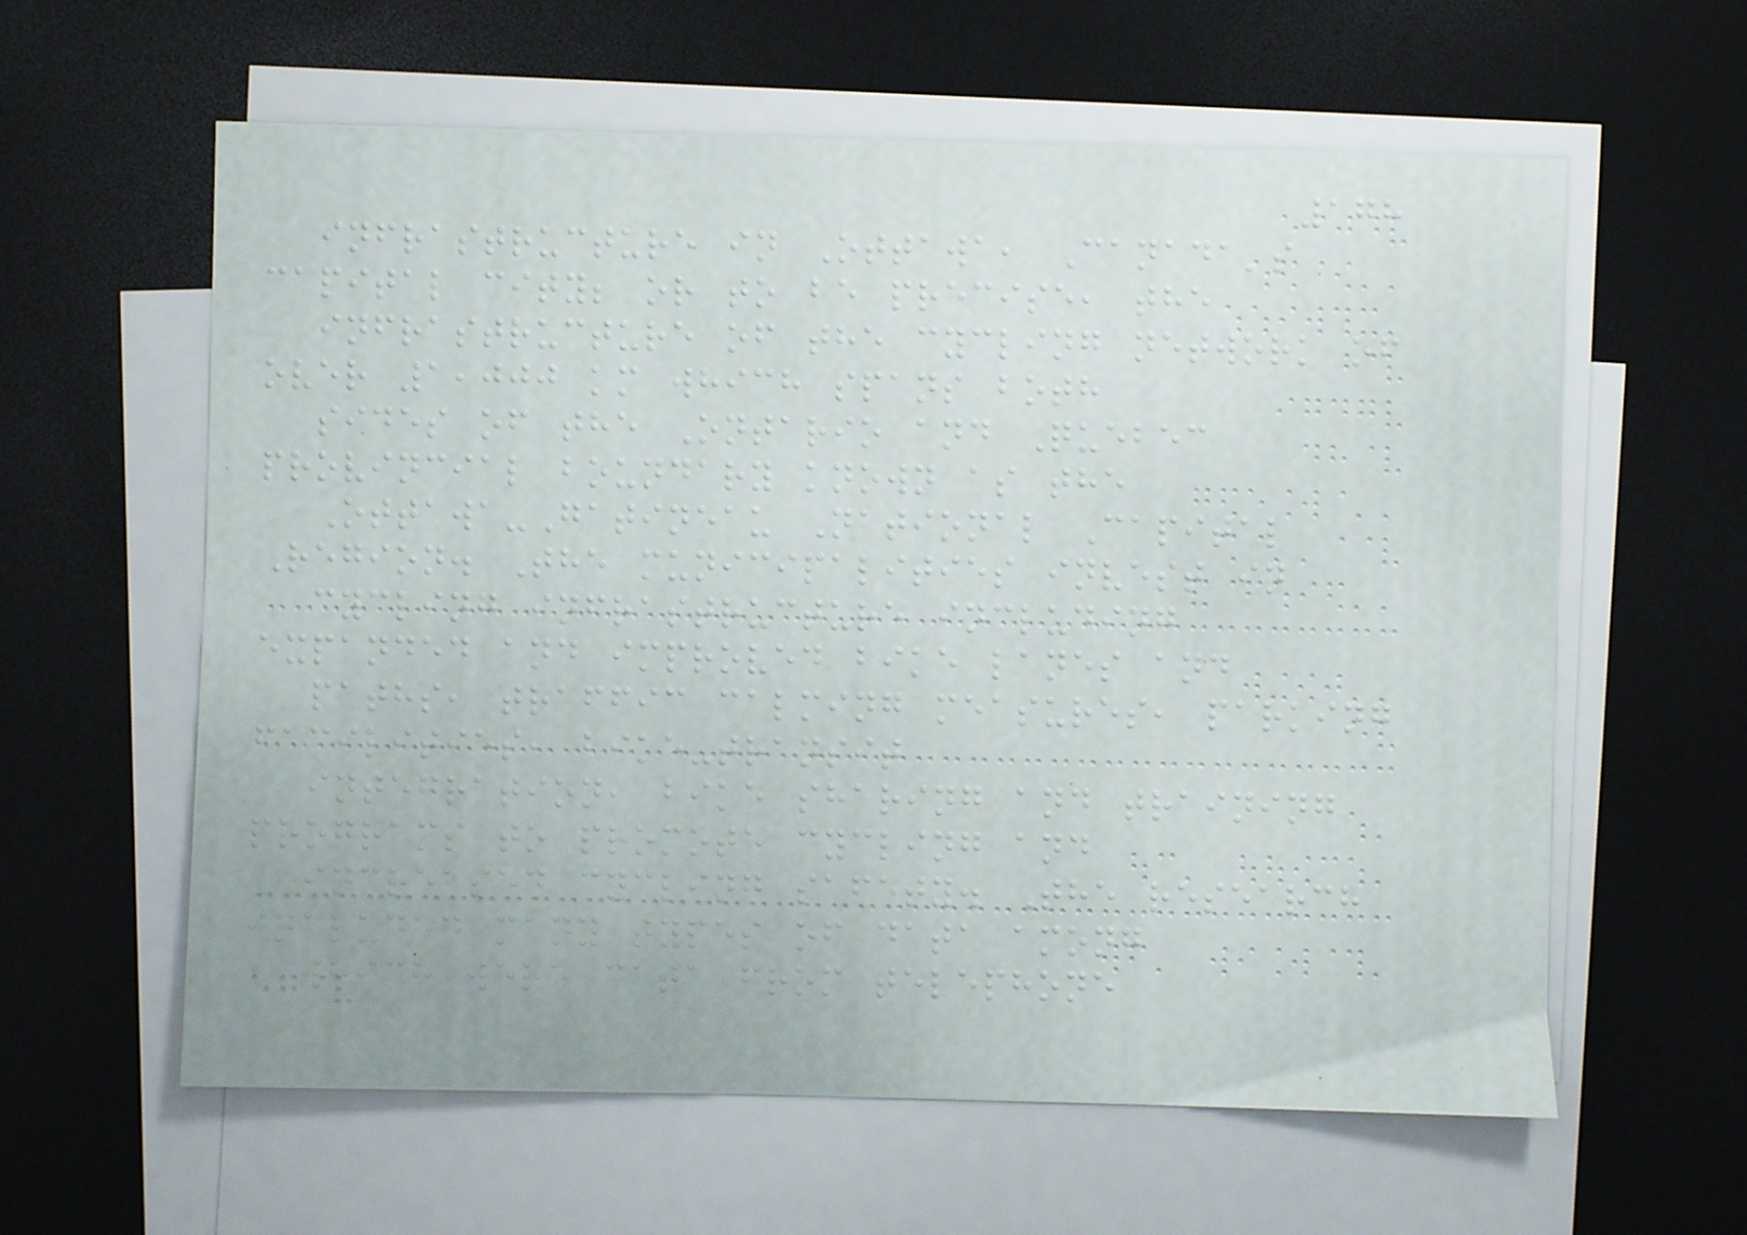178
infrastructure in Ottawa, Canada's
capital city; or to be precise, the
infrastructure of the cycling network of
over 1,000 km which spans both
sides of the Ontario and Quebec
provincial boundary known as the
Ottawa-Gatineau National Capital
Region. The municipalities invest in
cycling infrastructure including
expanded and improved bike lanes and
paths, traffic calming measures, parking
facilities, bike-transit
integration, bike sharing and training
programs to promote cycling and
increased cycling safety. The research
included many types of data among
which were data from telephone
